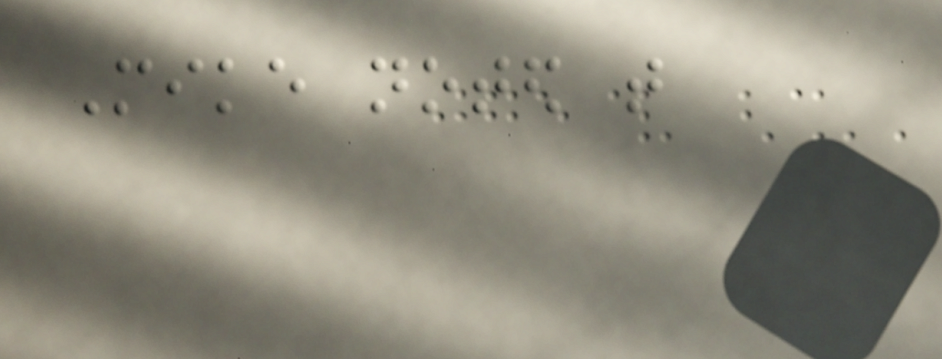Mike noted that
